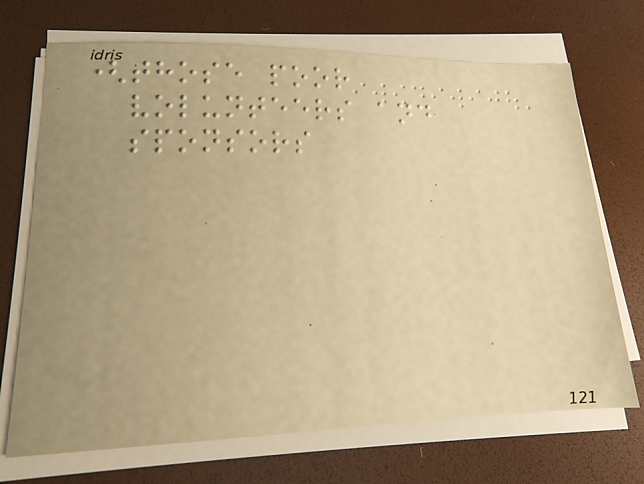(those poor
volunteers and
sponsors
